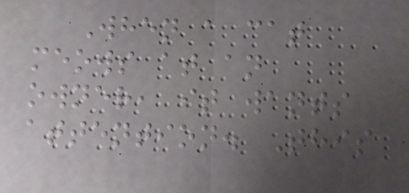When a cat
meows at an
owner, it wants
attention. This
